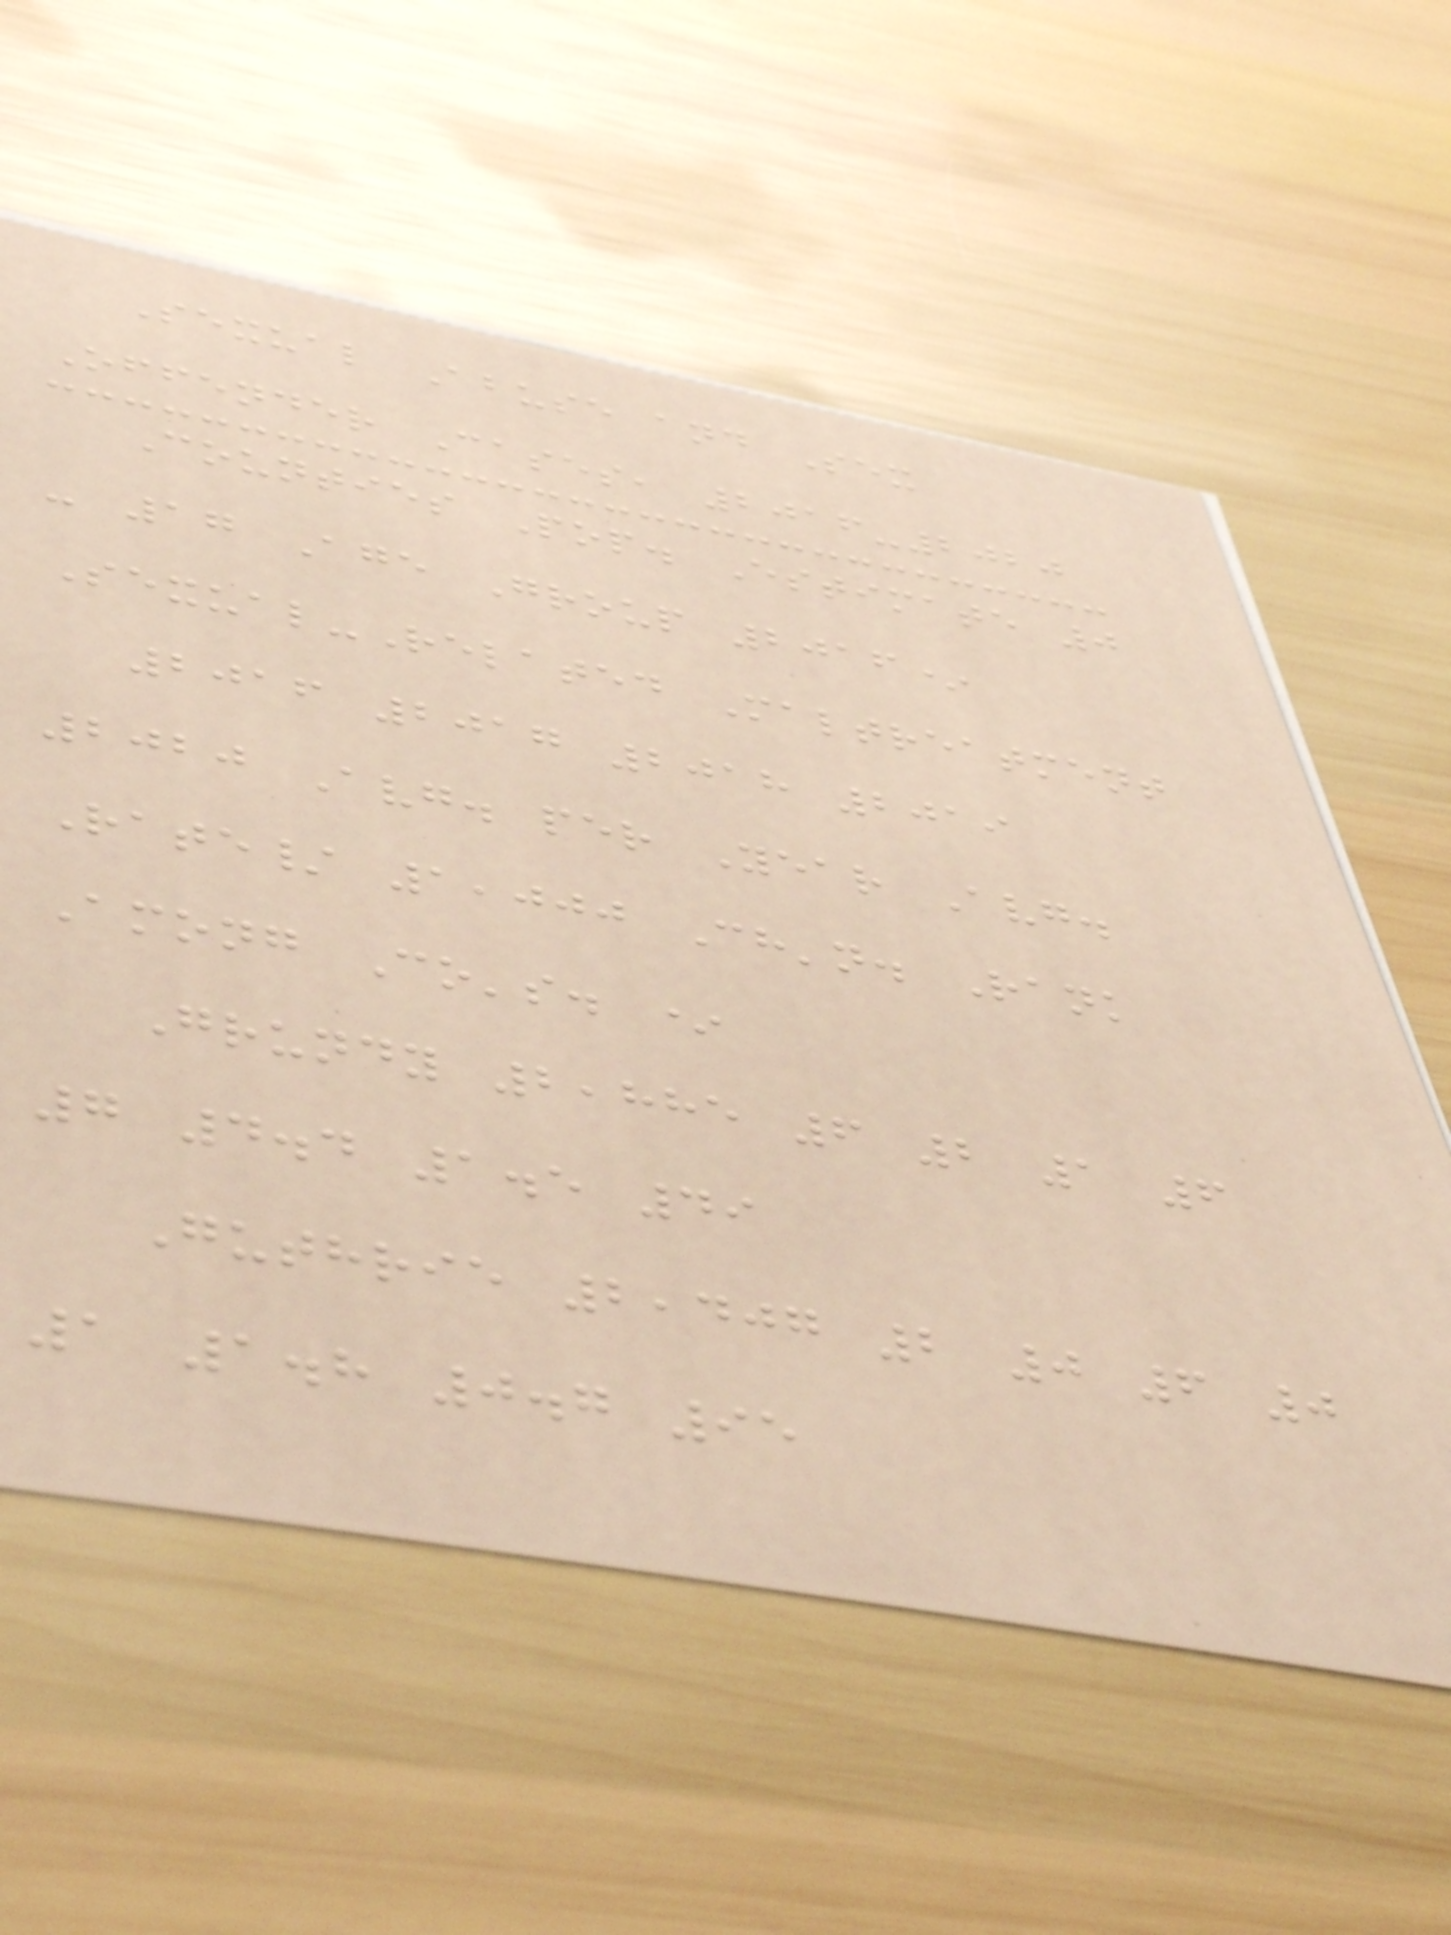Sexual Abuse and Sex
Offender Cases, 2016-2020
Counties Pop. Estimate 0
- 17 Age Group 2016*
Sexual-Related Maltreatment
2016 2017 2018 2019
2020 Avg. per Year Avg.
Rate/ 1,000 Ch'n. Rank
Among Co's. *
Grundy 2,885 6 2 1 6
7 4.4 1.5 49
Guthrie 2,407 2 0 6 0
1 1.8 0.7 95
